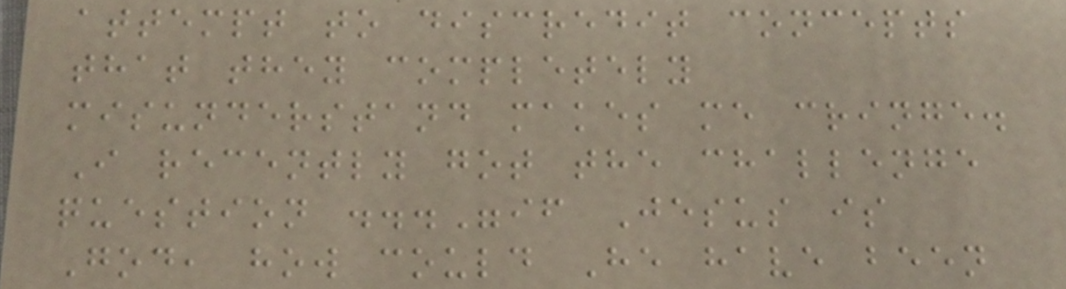attempt to discredit concepts
that they completely
misunderstand makes me cringe.
I recently got the challenge
question ..."if Jesus is
God, how could He have been
